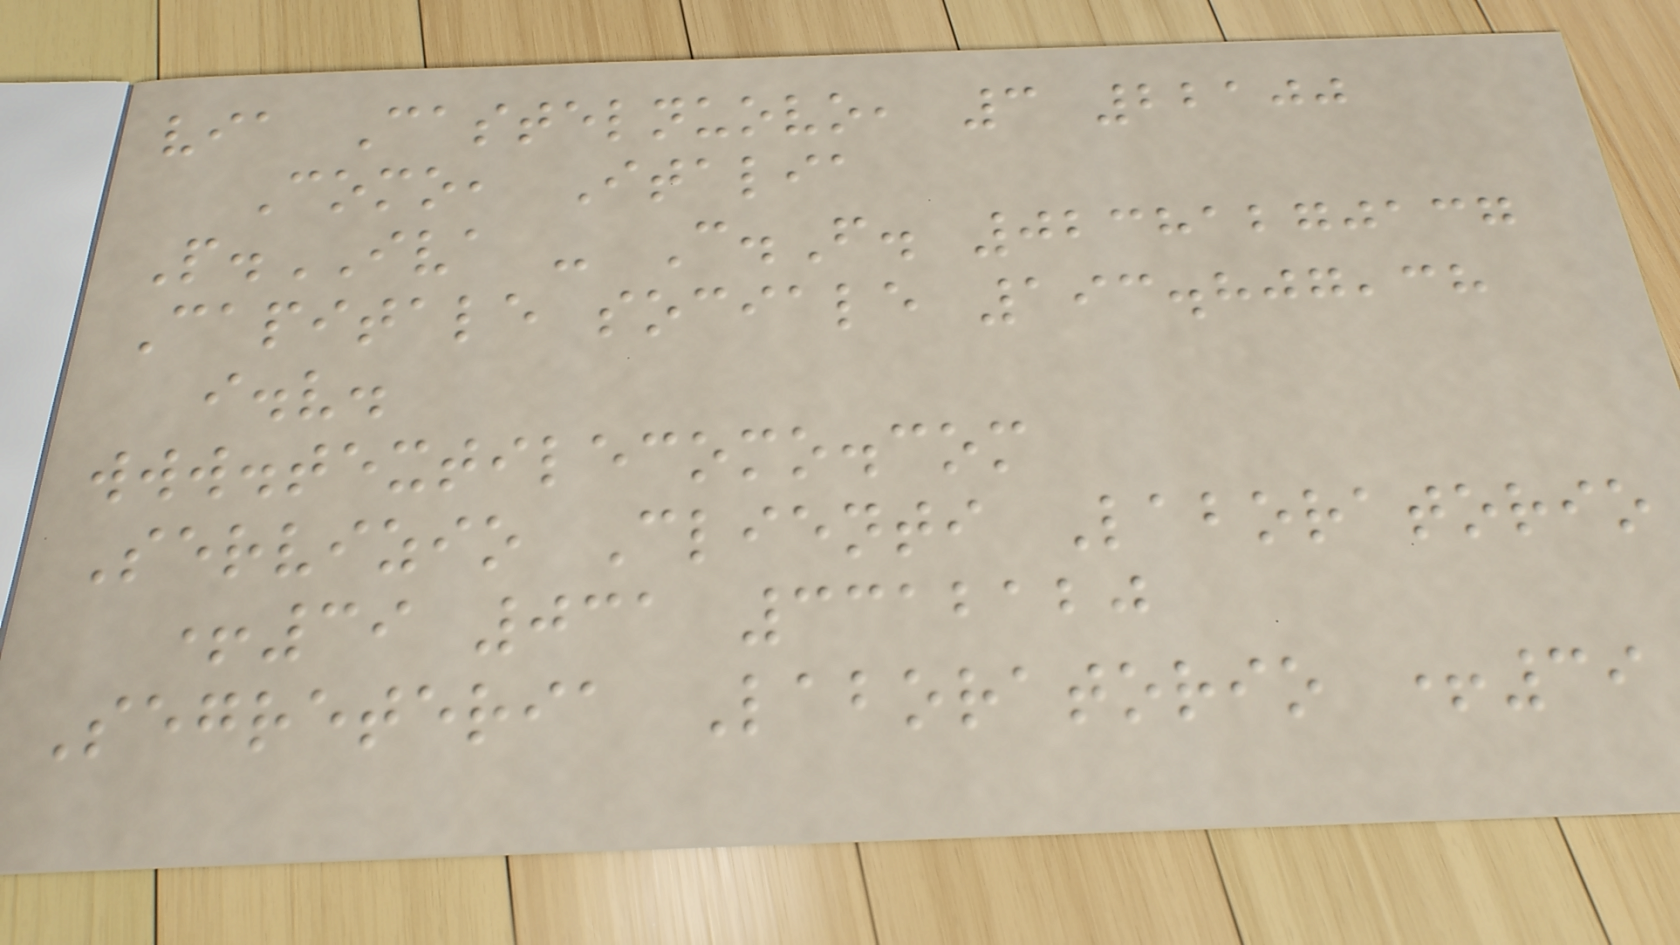via Castelnuovo, 3 22100
Como, Italia
P.IVA - C.F. 02381270137
Capitale sociale 193.807,38
i.v.
www.textilecomo.com
Servizio Clienti Laboratorio
+39 031 3312120
Segreteria Laboratorio +39
